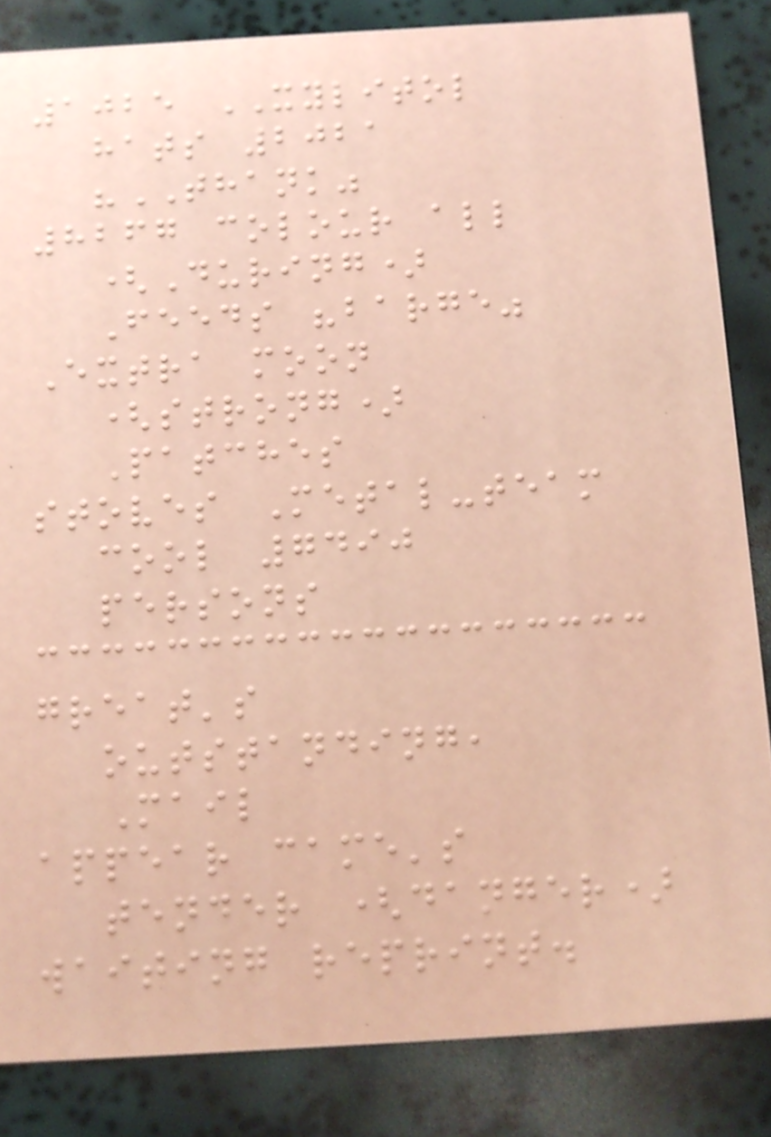1025 XYLITOL
hats 2021
"THANK"
8267 colour all
(During)
Feeds "barge"
Extra moon
(strong)
Patches
stoves Metal-team
cool 7490
persons
great's
outstanding,
Mail
appear came's
tender (danger)
waiting reprint.
